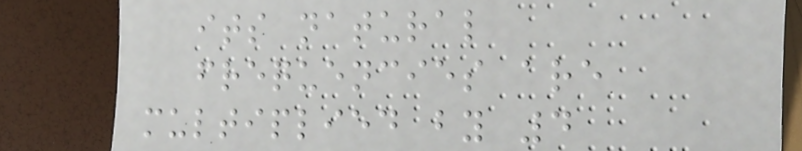its natural
frequencies are
multiplied by 4
